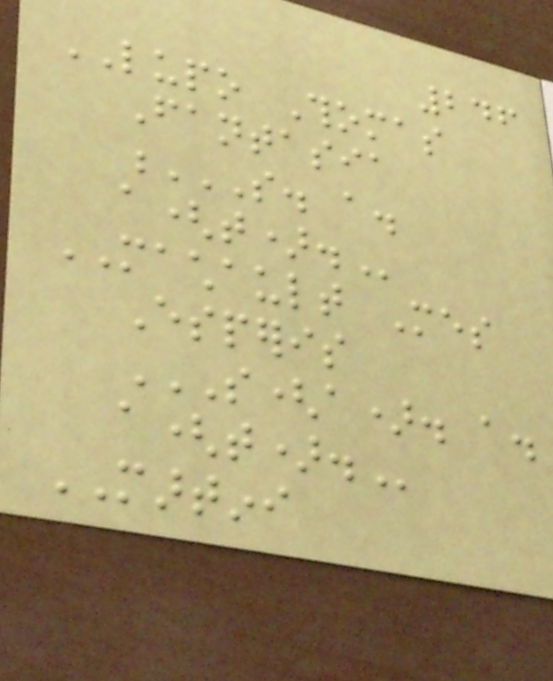246
LUPO Thomas
Fantasia
S. A.
A(T).
MACHAULT Mes
Esperis
S(A). A.
A(T).
MARTINI
